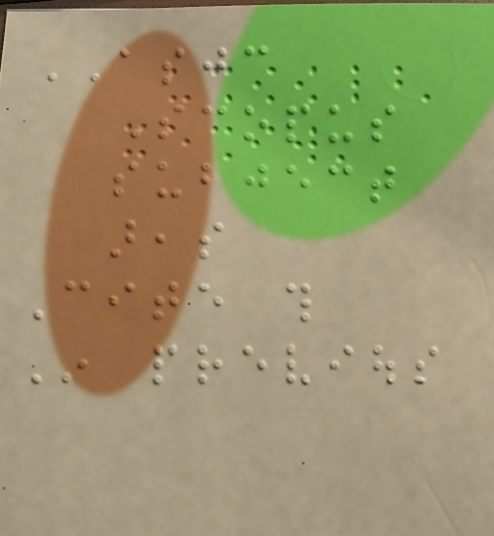ASJC
Scopus
subject
areas
Cite this
In previous
